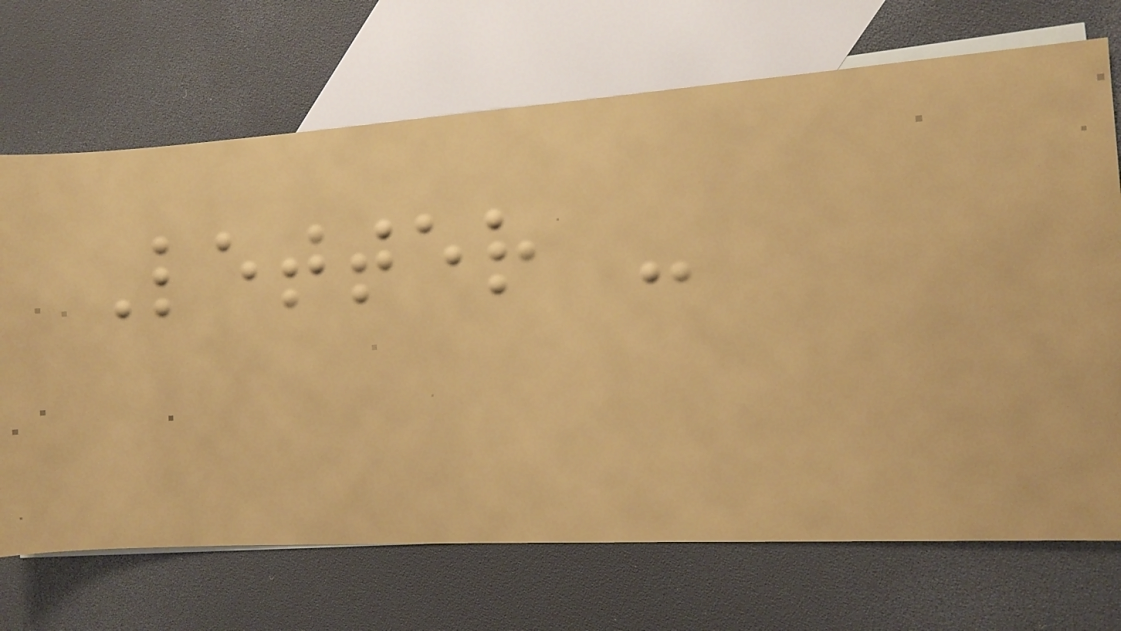Letter -
